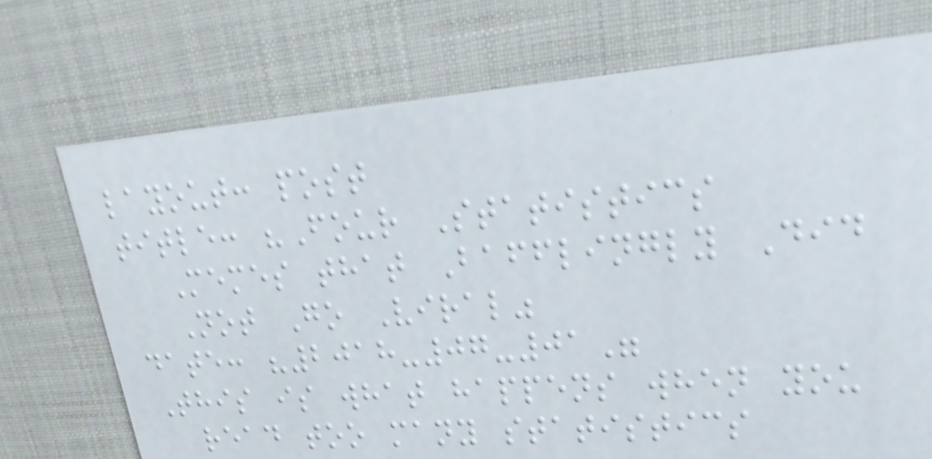layout: post
title: "Four Statistics
Memes that Bafflingly Did
Not Go Viral"
date: "2018-07-01"
This is what happens when you
read too many statistics
